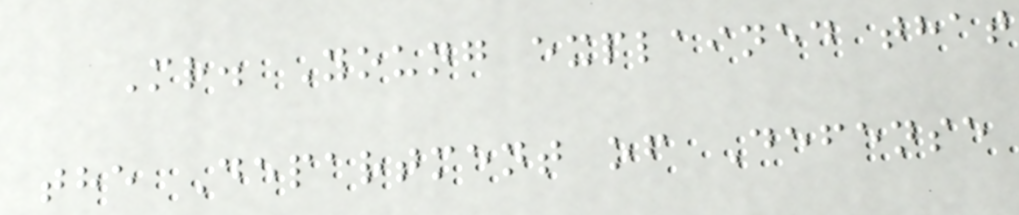Mr. Young explained that
the Department of Defense
